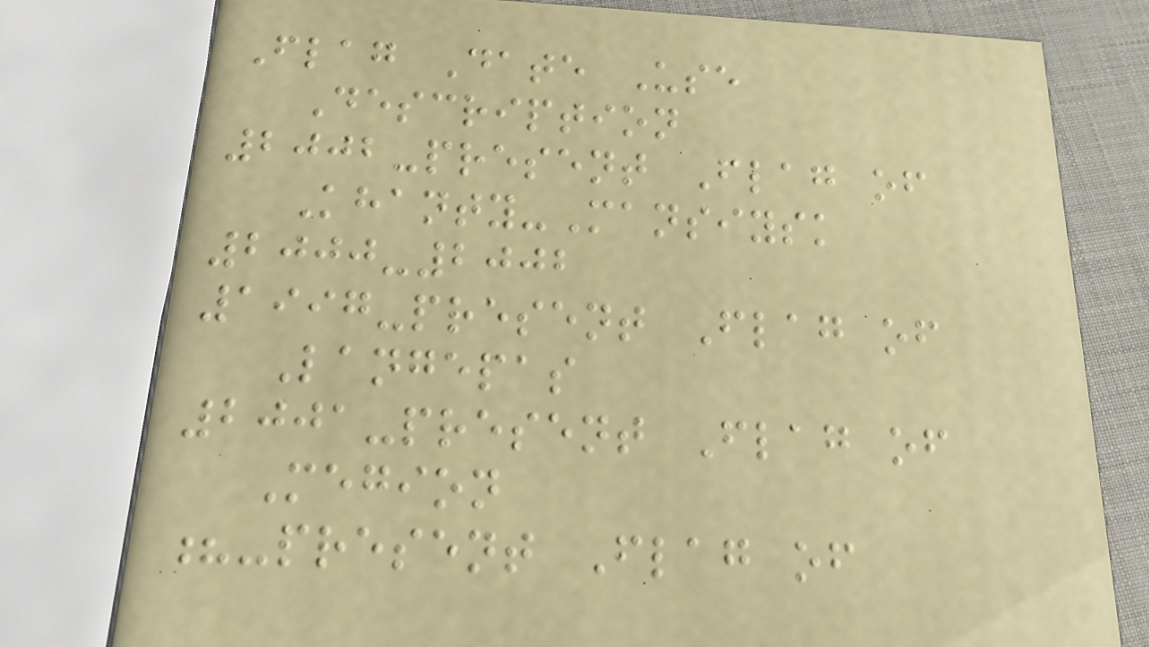Flag Date Use
Description
2002-present Flag of
Khanty-Mansiysk
2000-2002
1997-present Flag of
Langepas
2001-present Flag of
Megion
?-present Flag of
